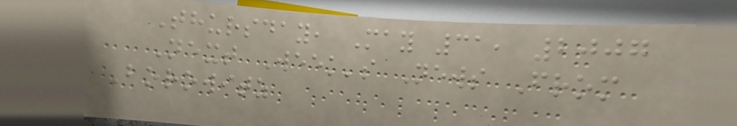Thursday, May 31, 2007
Next Week's News From
Borowitz
